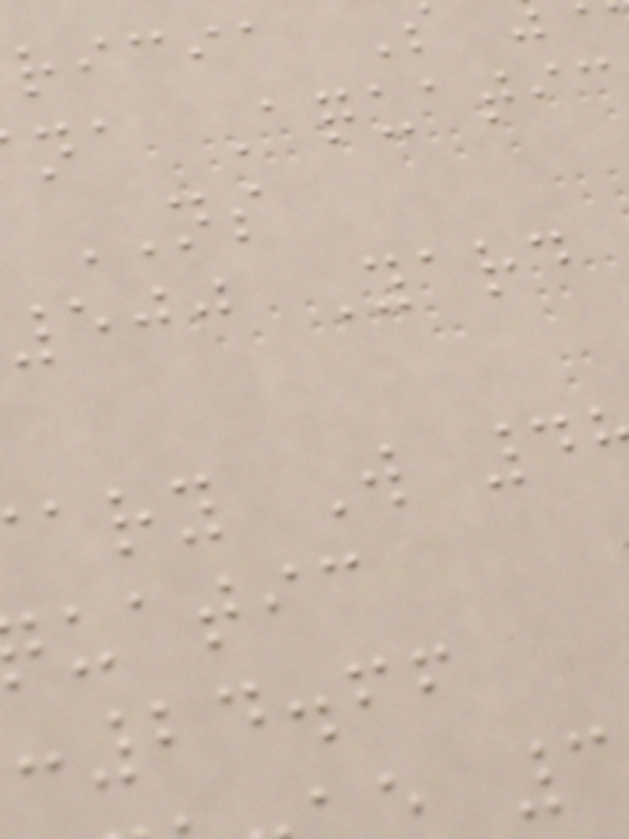na Aquatic
500 Yard
ary W 4
uatic
:24.66
